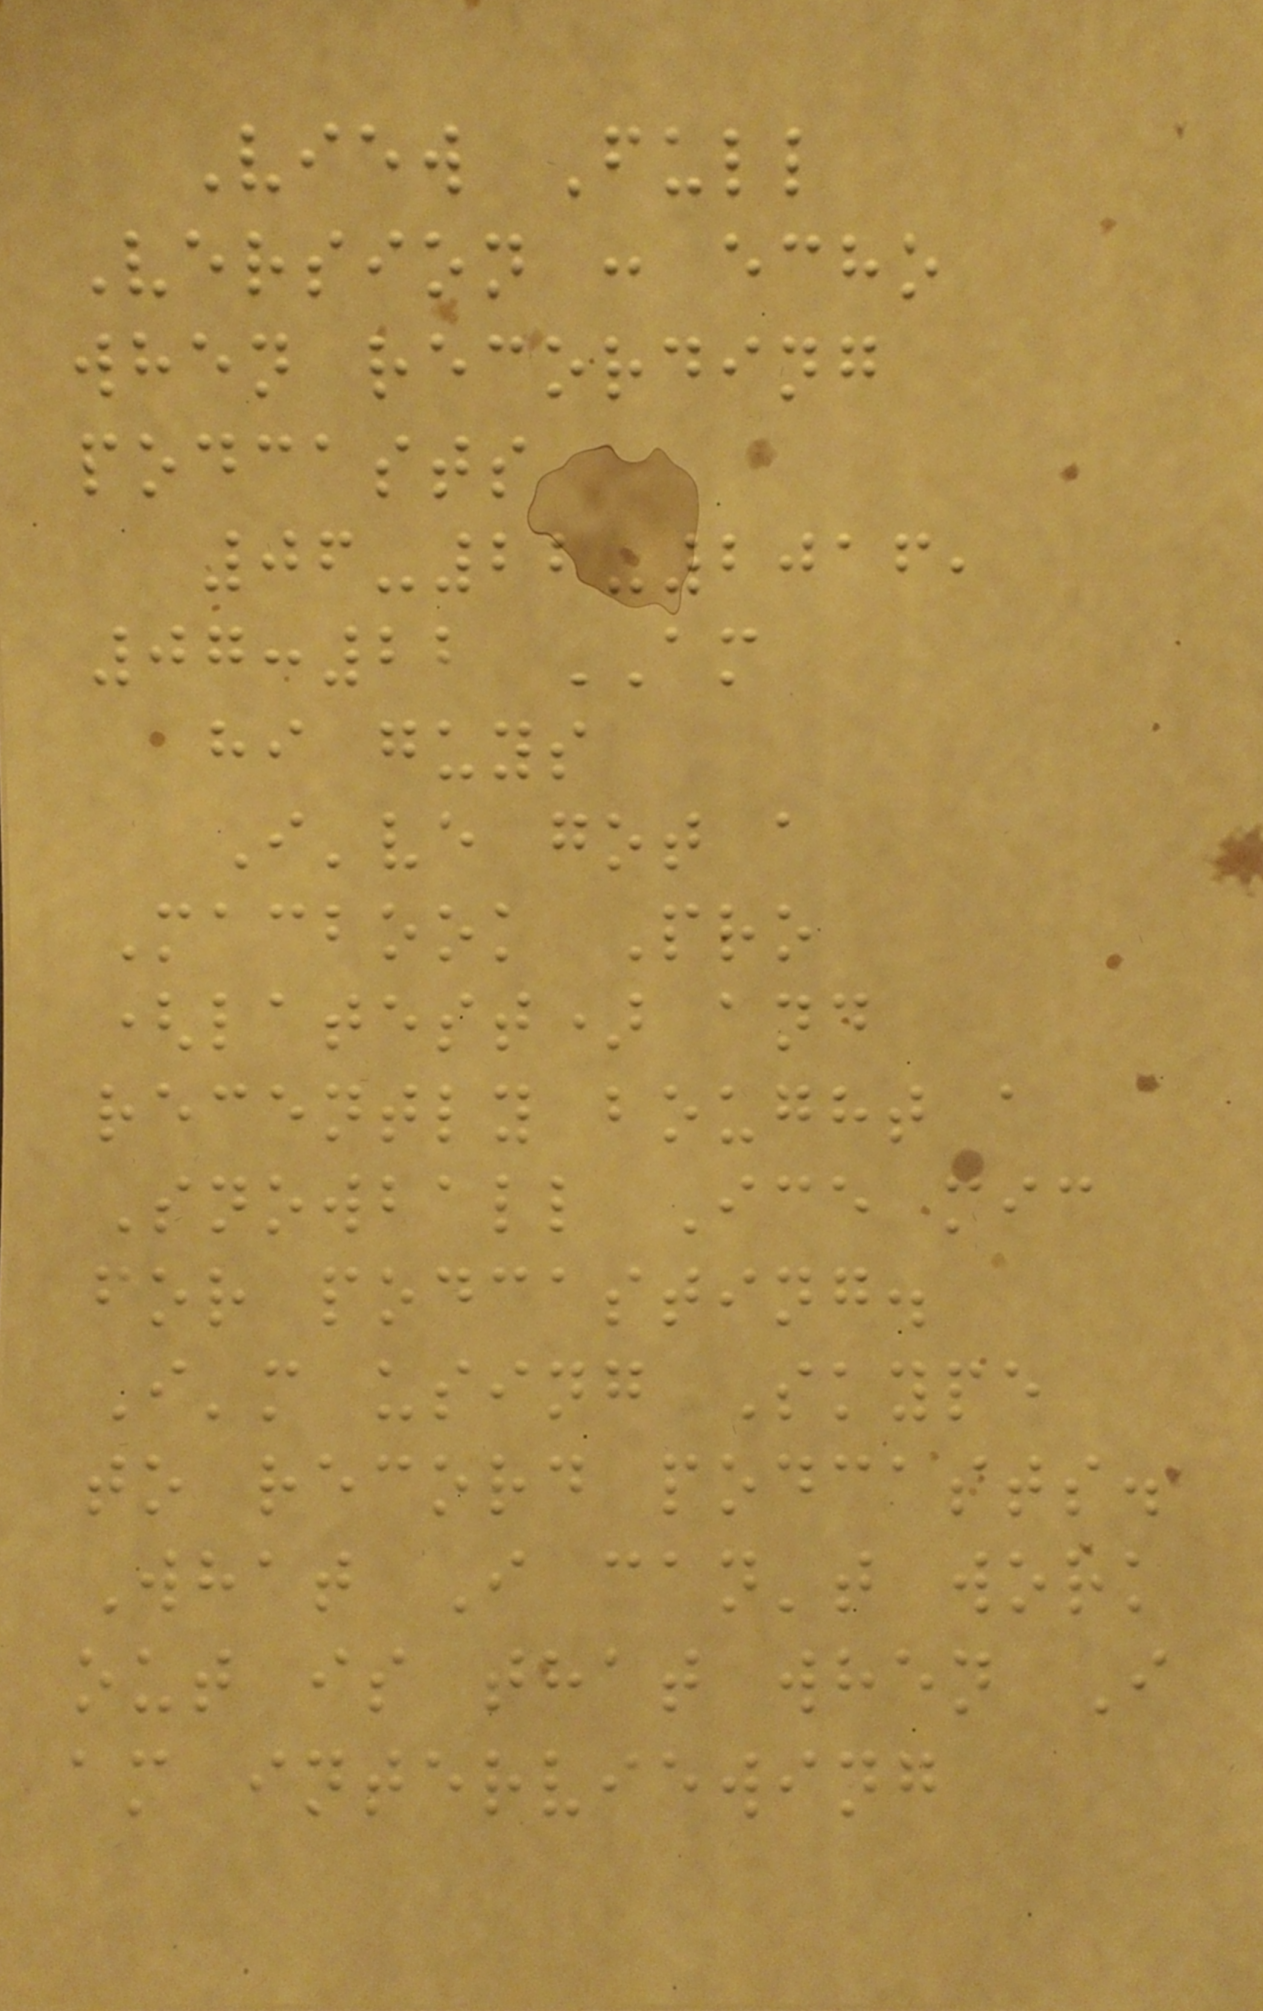View Full
Version : echo
when recording
podcasts
06-22-2016,
07:22 AM
hi guys
I've got a
Macbook Pro
(latest) and
recently bought a
Snowball Ice mic
for podcasting.
I'm using Skype
to record podcasts.
What I can't work
out is that when I
am interviewing
